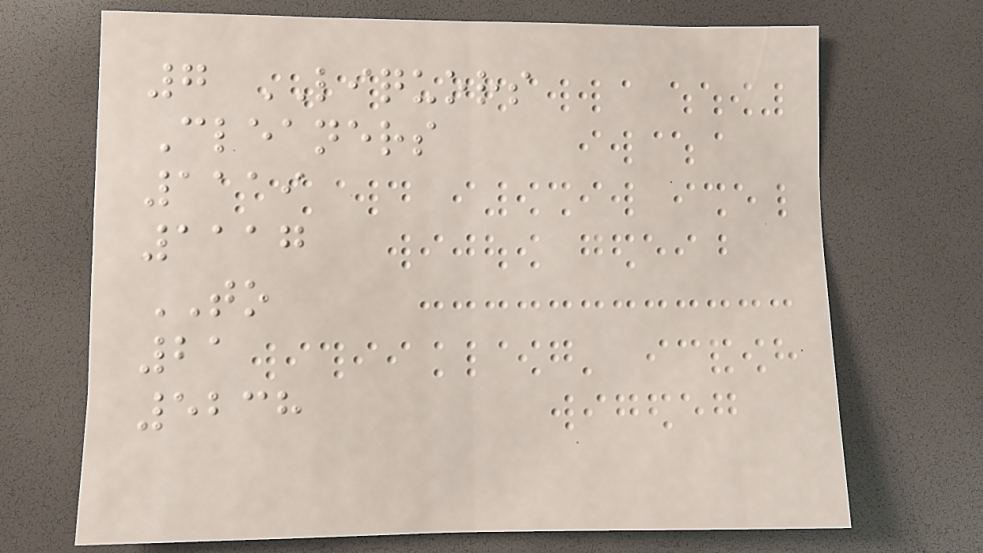7 LIQUORS
Cleaners
1119
1117
TO
21
5238
